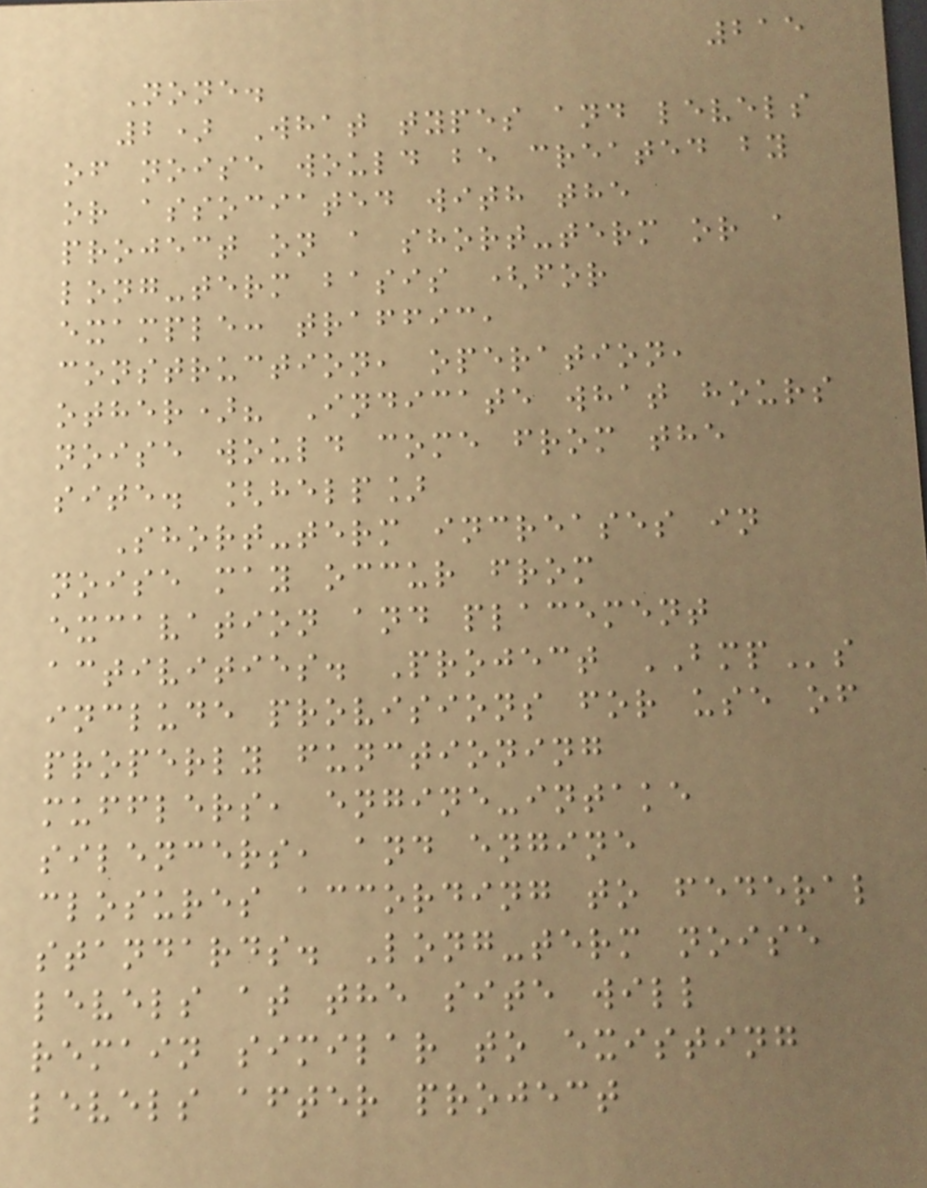215
None.
2) What types and levels
of noise would be created by
or associated with the
project on a short-term or a
long-term basis (for
example: traffic,
construction, operation,
other)? Indicate what hours
noise would come from the
site. [help]
Short-term increases in
noise may occur from
excavation and placement
activities. Project BMPs
include provisions for use of
properly functioning
mufflers, engine-intake
silencers, and engine
closures according to federal
standards. Long-term noise
levels at the site will
remain similar to existing
levels after project
